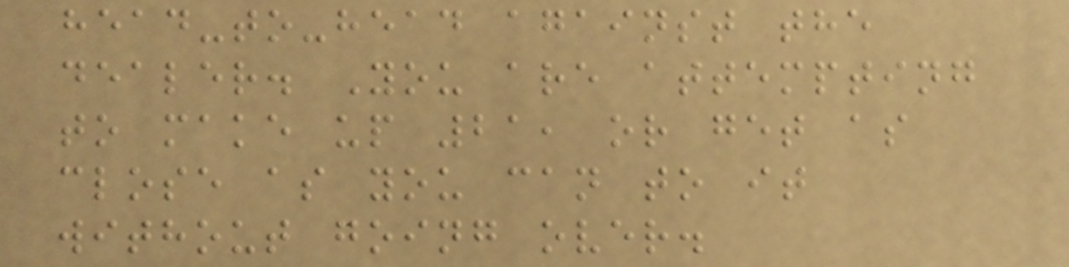head-to-head against the
dealer. You are attempting
to make up 21, or get as
close as you can to it
without going over.
